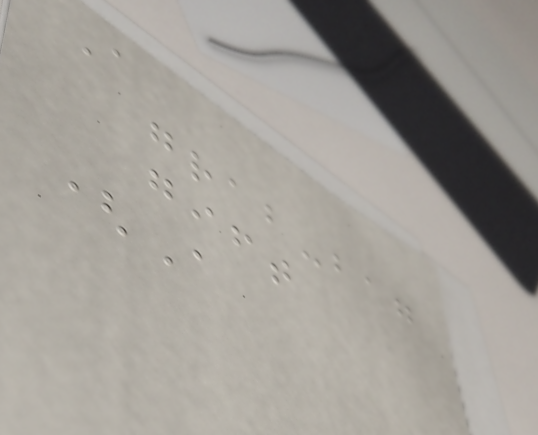A
grab-bag
gift
(A
